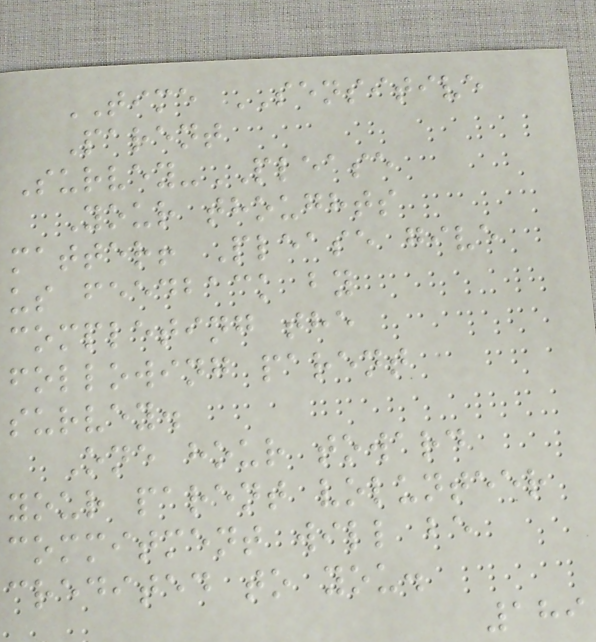TIME SENSITIVE
Parent
Survey-PLEASE
Your thoughts
matter! Please give
us feedback by
completing the
following parent
survey.
One hour toward
your parent volunteer
commitment will be
credited to you.
189
